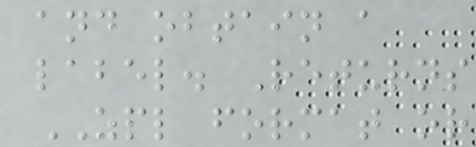and obtain a
label. Returns
ZPL format or
